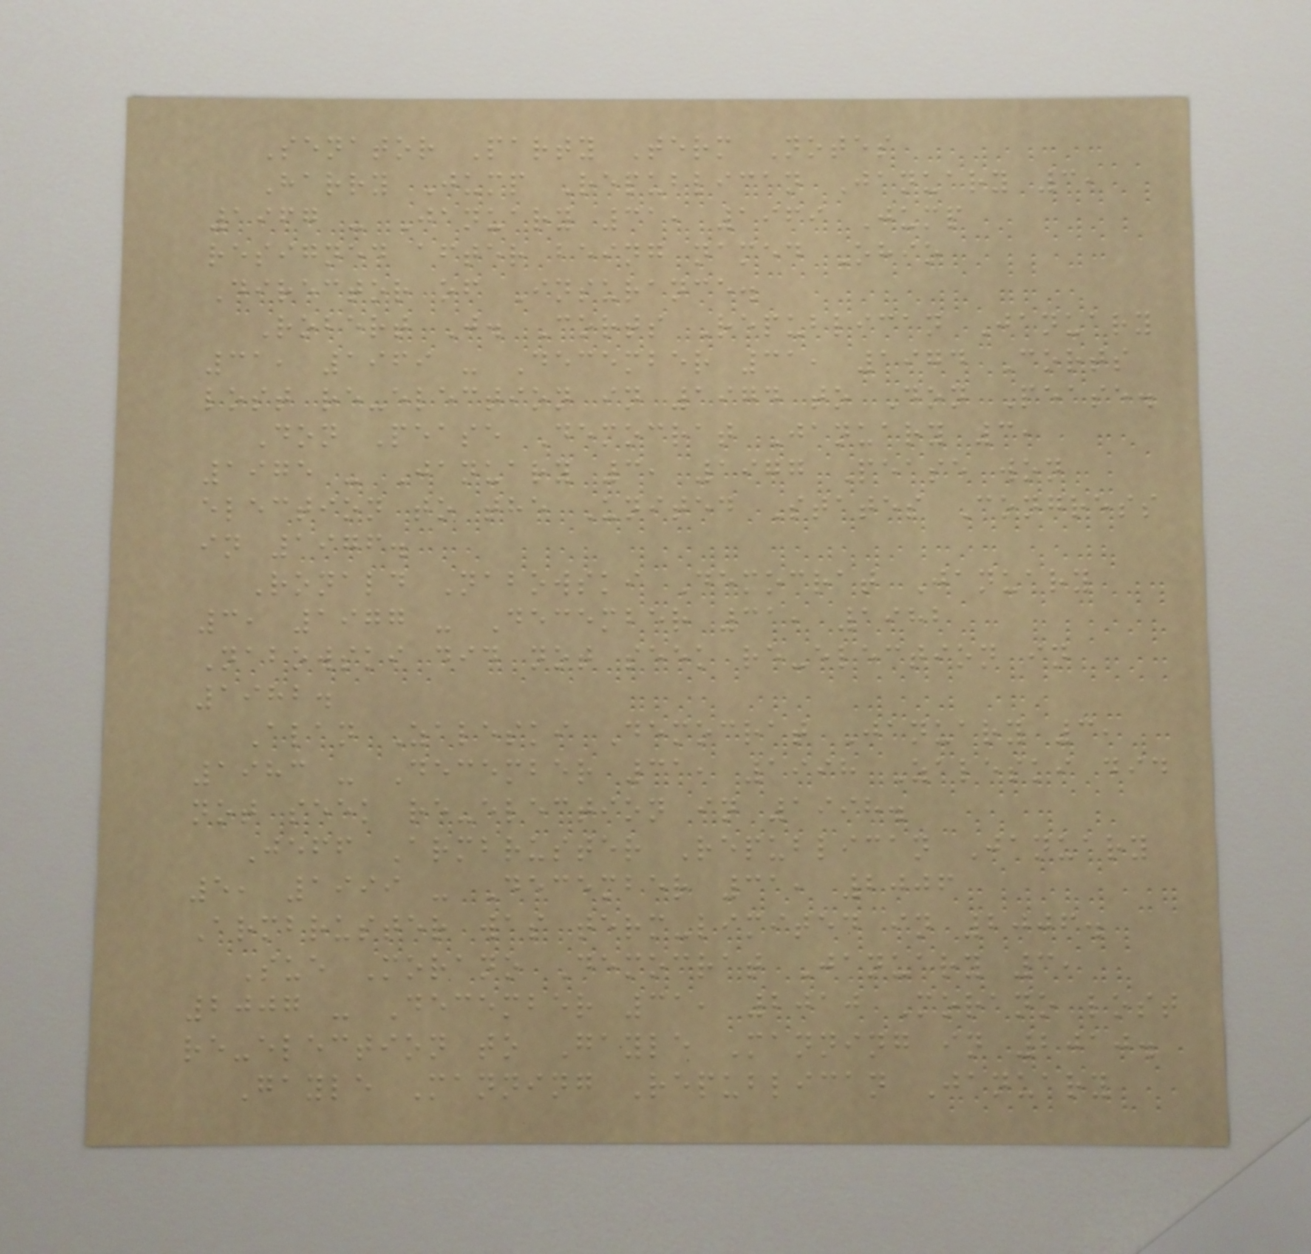Senator Party Term Notes
Harry Jump Republican January 3,
1967 - January 31, 1969 Jump
resigned after being named Ohio
Director of Insurance.
Robert J. Corts Republican January
31, 1969 - December 31, 1974 Corts
lost re-election in 1974 to Don Pease.
Don Pease Democrat January 3,
1975 - January 3, 1977 Pease won
election to the United States Congress
in 1976.
Ronald Nabowski Democrat January
3, 1977 - December 31, 1982
Nabowski did not seek re-election in
1982.
Alan Zaleski Democrat January 3,
1983 - December 31, 1998 Zaleski did
not seek re-election in 1998.
Jeff Armbruster Republican January
5, 1999 - December 31, 2006
Armbruster was term-limited in 2006.
Sue Morano Democrat January 3,
2007 - December 31, 2010 Morano lost
re-election to Gayle Manning in 2010.
Gayle Manning Republican January
